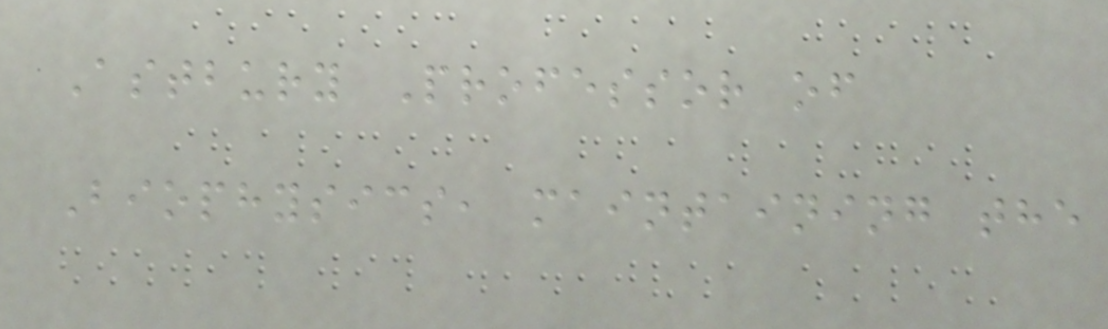Astbury Professor of
Biophysics, maintaining the
